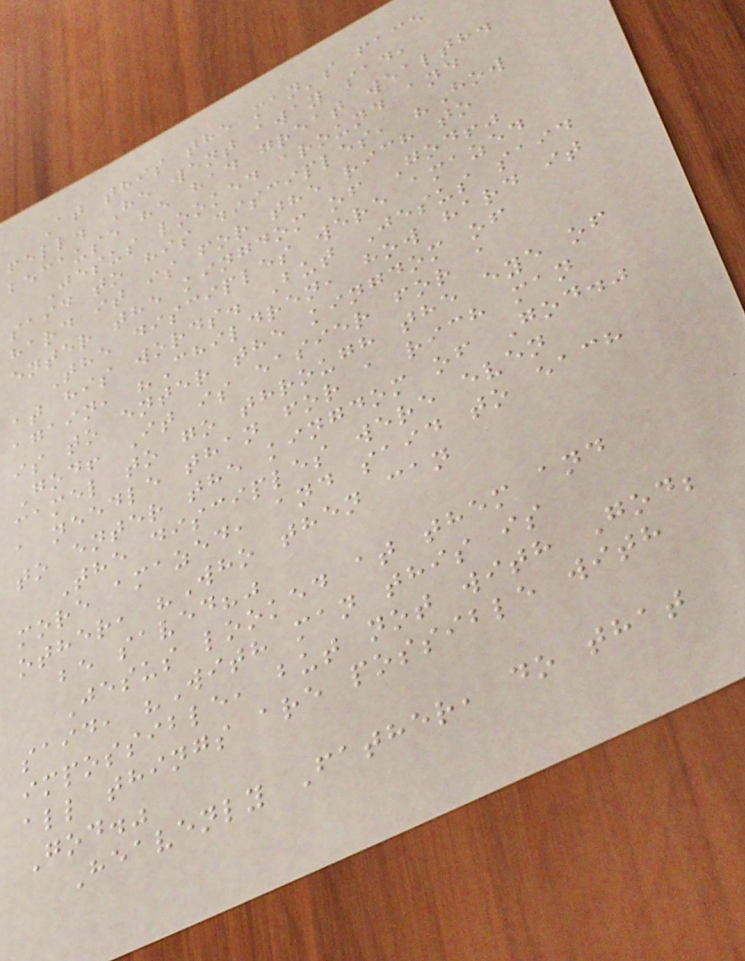At this the man's face
fell. He went away sad,
because he had great wealth.
Jesus looked around and
said to his disciples, "How
hard it is for the rich to
enter the kingdom of God!"
The disciples were amazed
at his words. But Jesus said
again, "Children, how hard it
is to enter the kingdom of
God! It is easier for a
camel to go through the eye of
a needle than for a rich man
to enter the kingdom of God."
The disciples were even
more amazed, and said to each
other, "Who then can
be saved?"
Jesus looked at them and
said, "With man this is
impossible, but not with God;
all things are possible with
God."
Heavenly Father, do that
